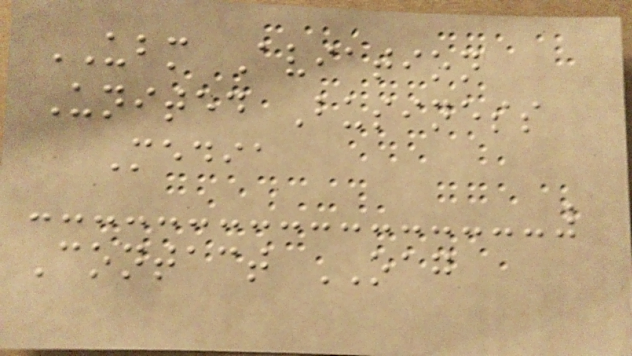UBM Aviation
United Business
Media
Contact OAG
